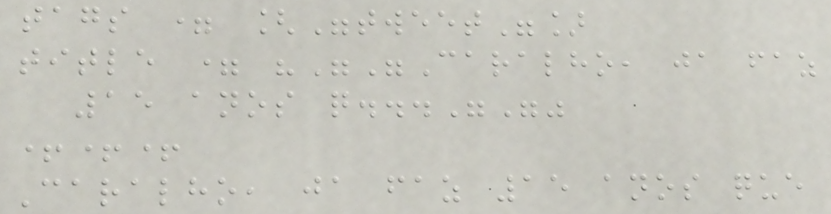tags = ["tweet"]
title = """Caralho, ja faz
15 anos q..."""
+++
Caralho, ja faz 15 anos que
